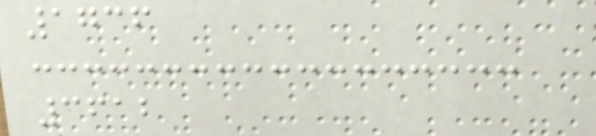1736
3612
